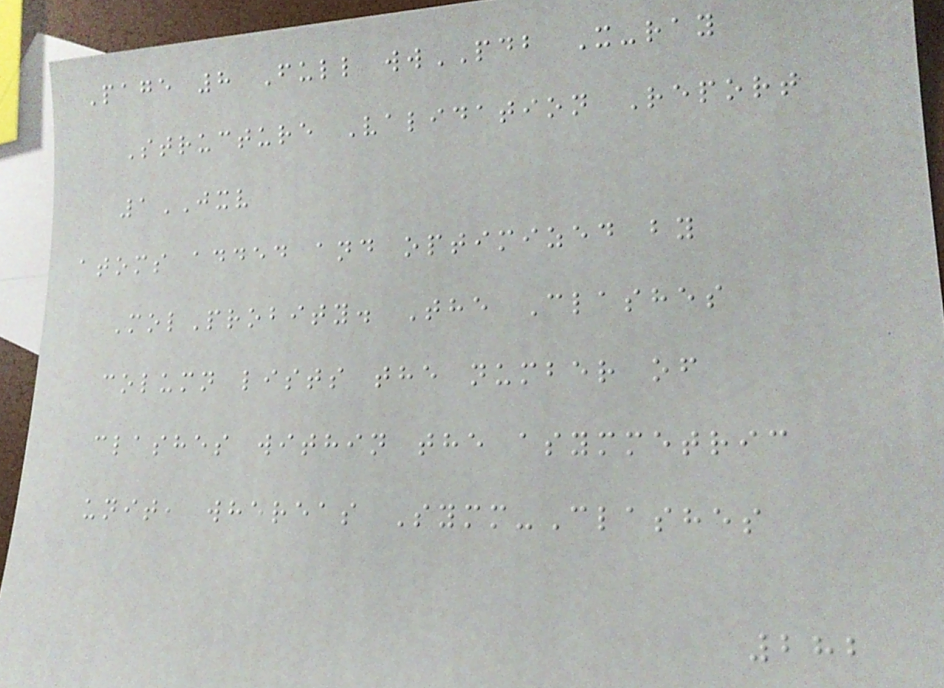Page 8 Full wwPDB X-ray
Structure Validation Report
1JXV
atoms added and optimized by
MolProbity. The Clashes
column lists the number of
clashes within the asymmetric
unit, whereas Symm-Clashes
282
